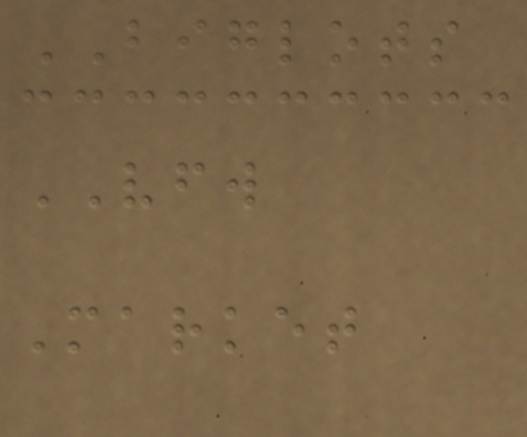BIGLOTS
VFW
Market
